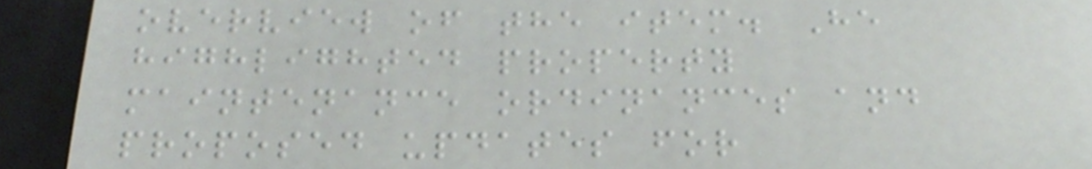overview of the item. He
highlighted property
maintenance ordinances and
proposed updates for
